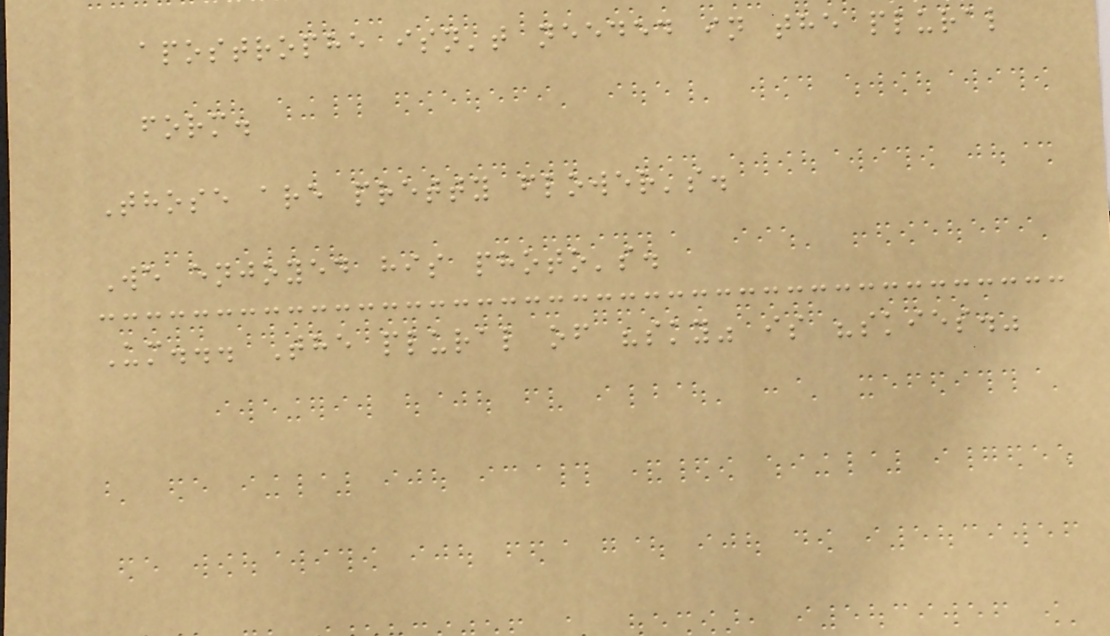apostrophe isn't needed in the plural
form.
Those are pretty flower's.
We enjoyed his photo's.
Um... The plural of "sky" is "skies."
